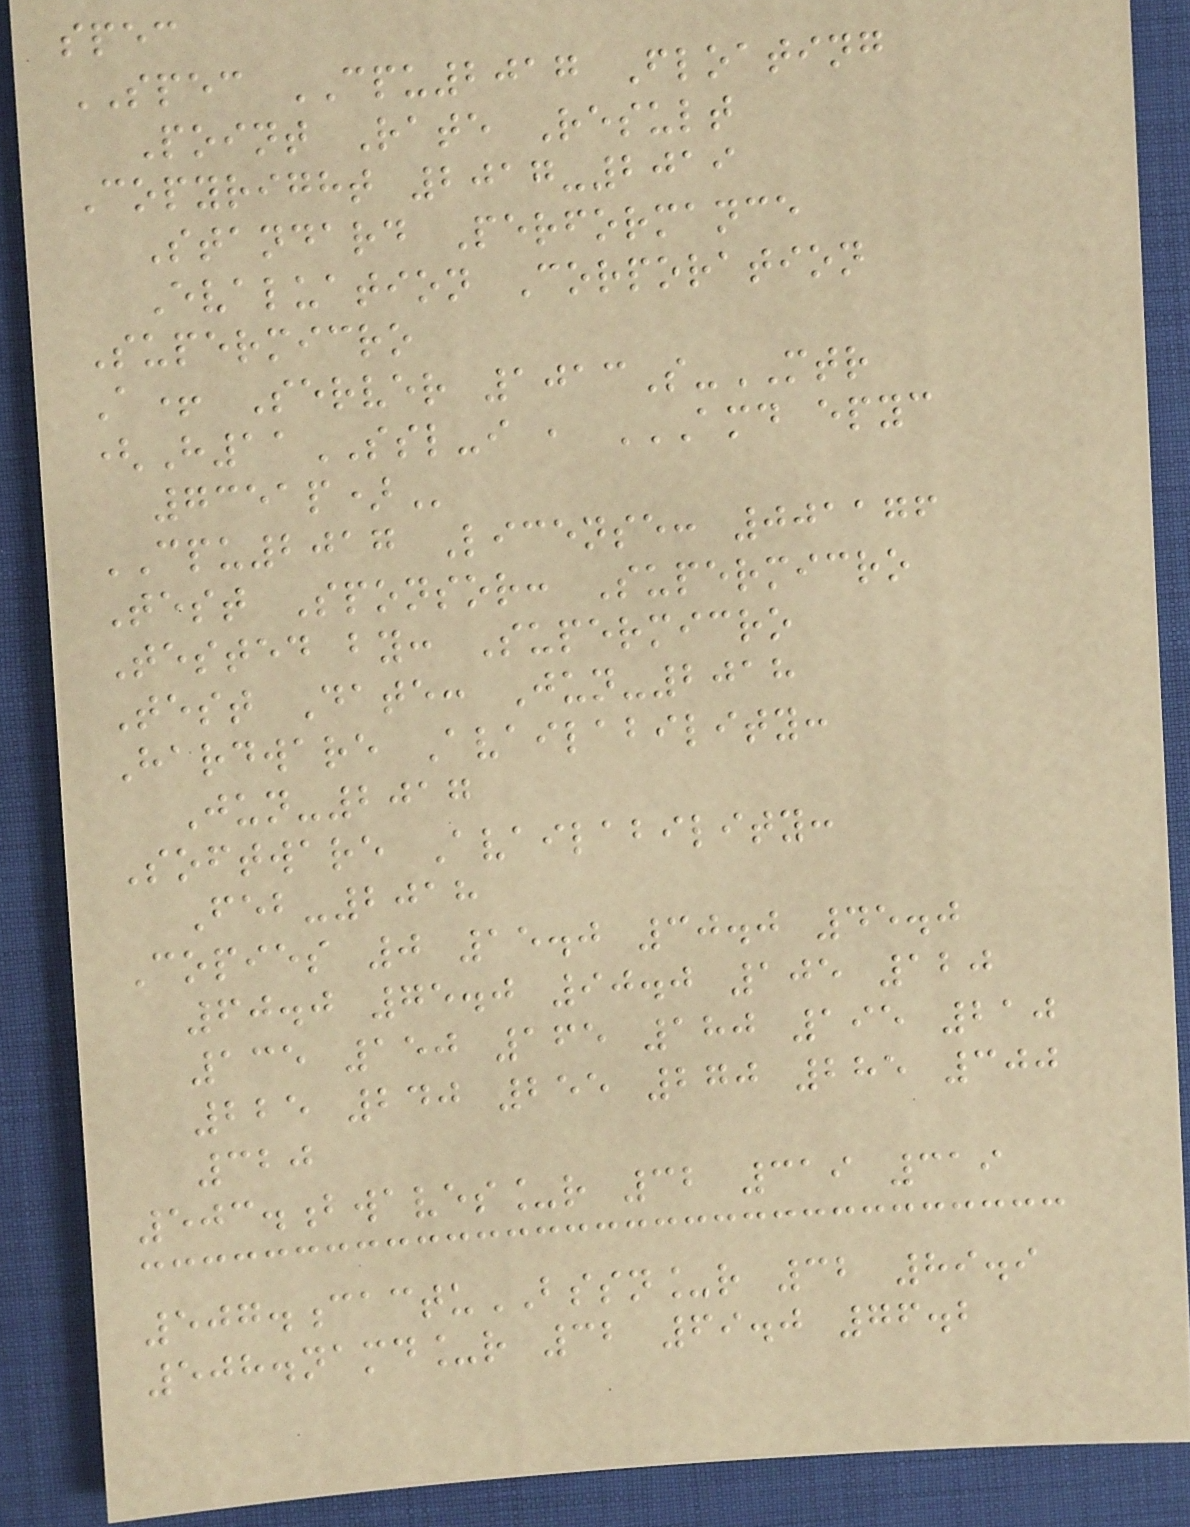spec
SPEC CPU2017 Floating
Point Rate Result
Copyright 2017-2019
Standard Performance
Evaluation Corporation
Supermicro
A+ Server 1013S-MTR
(H11SSL-i , AMD EPYC
7351P)
CPU2017 License: 001176
Test Sponsor: Supermicro
Tested by: Supermicro
Test Date: Jun-2018
Hardware Availability:
Jun-2017
Software Availability:
Feb-2018
Copies 0 15.0 30.0 45.0
60.0 75.0 90.0 105 120
135 150 165 180 195 210
225 240 255 270 285 300
320
503.bwaves_r 32 319 319
507.cactuBSSN_r 32 89.9
508.namd_r 32 69.0 76.2
